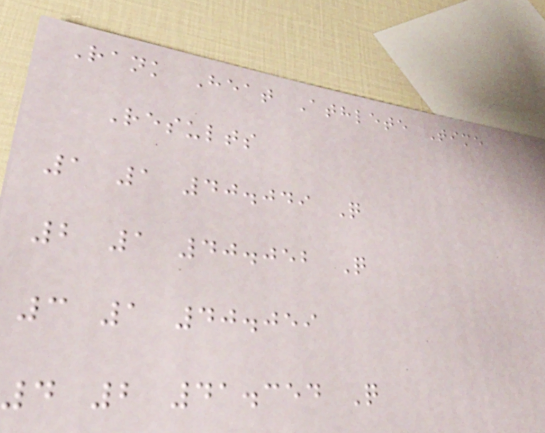Rank Heat Athlete Time
Results
1 1 40.049 Q
2 1 40.052 Q
3 1 40.059
4 2 41.354 Q
